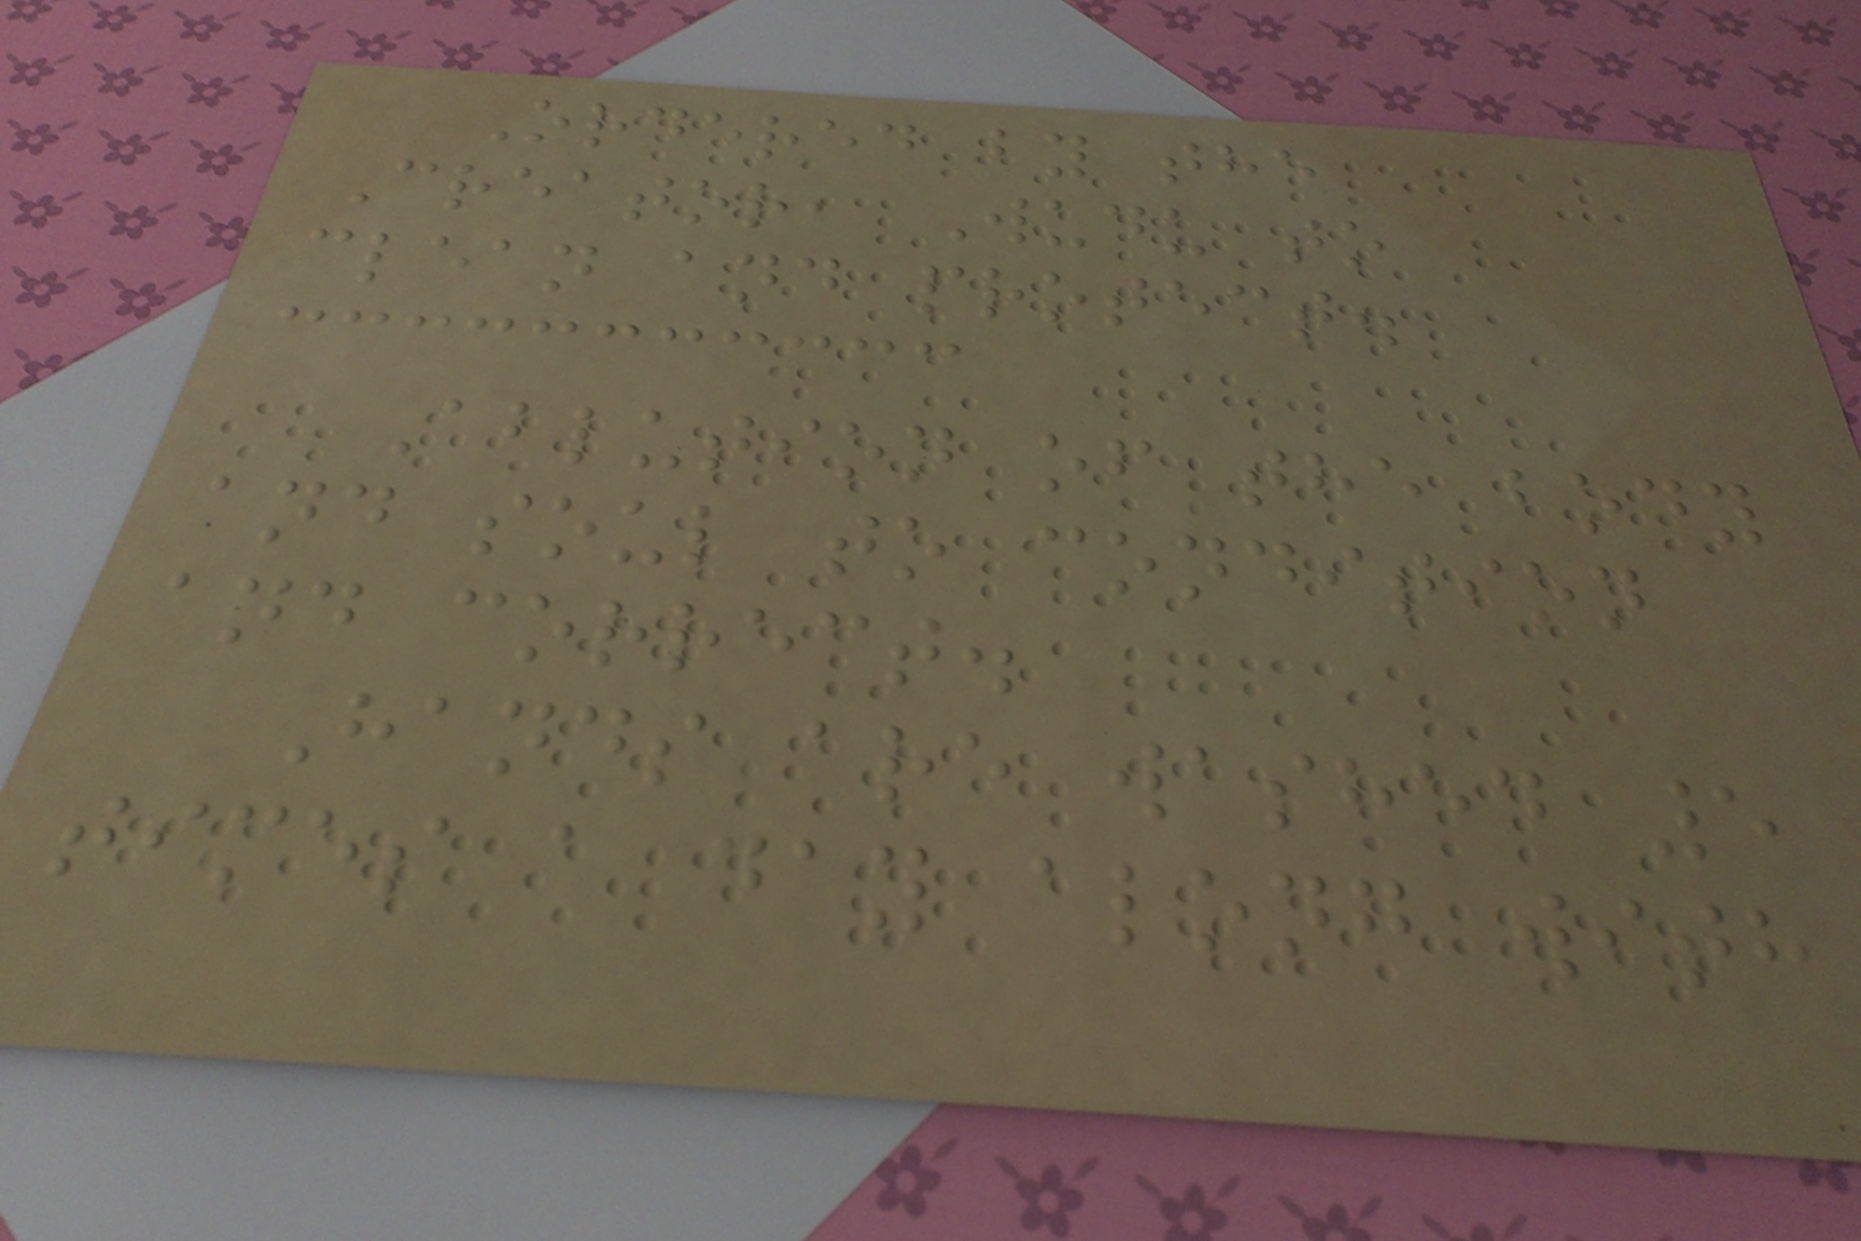Ordered by the
Creator, Wudu to
clean and protect.
Ablution of the body
and soul to condition
and correct.
Hands are washed 5
times a day along with
